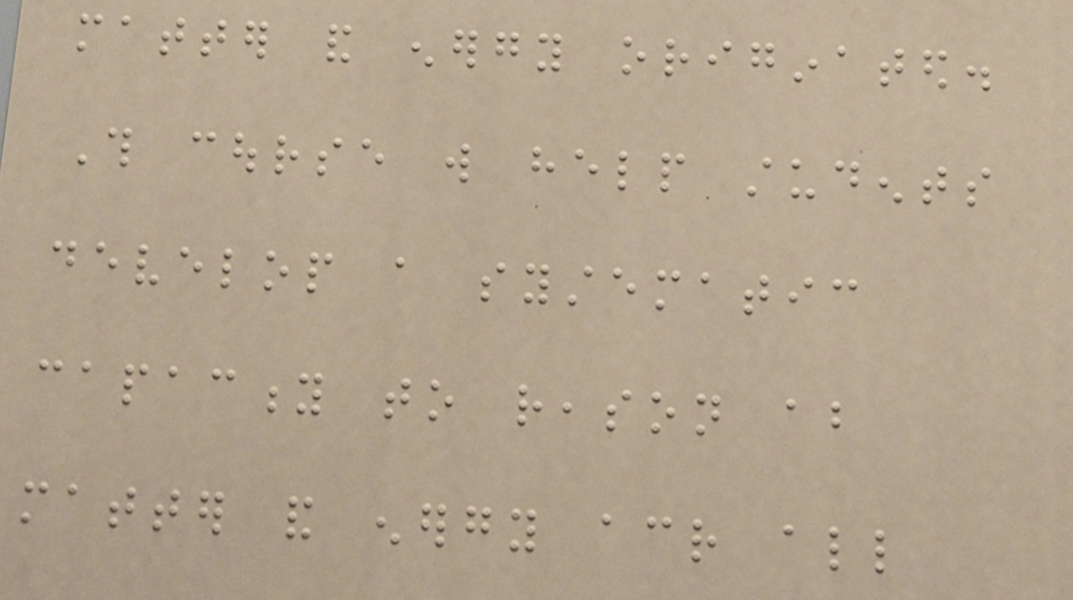matter and energy originated.
This course will help students
develop a systematic
capacity to reason about
matter and energy across all
